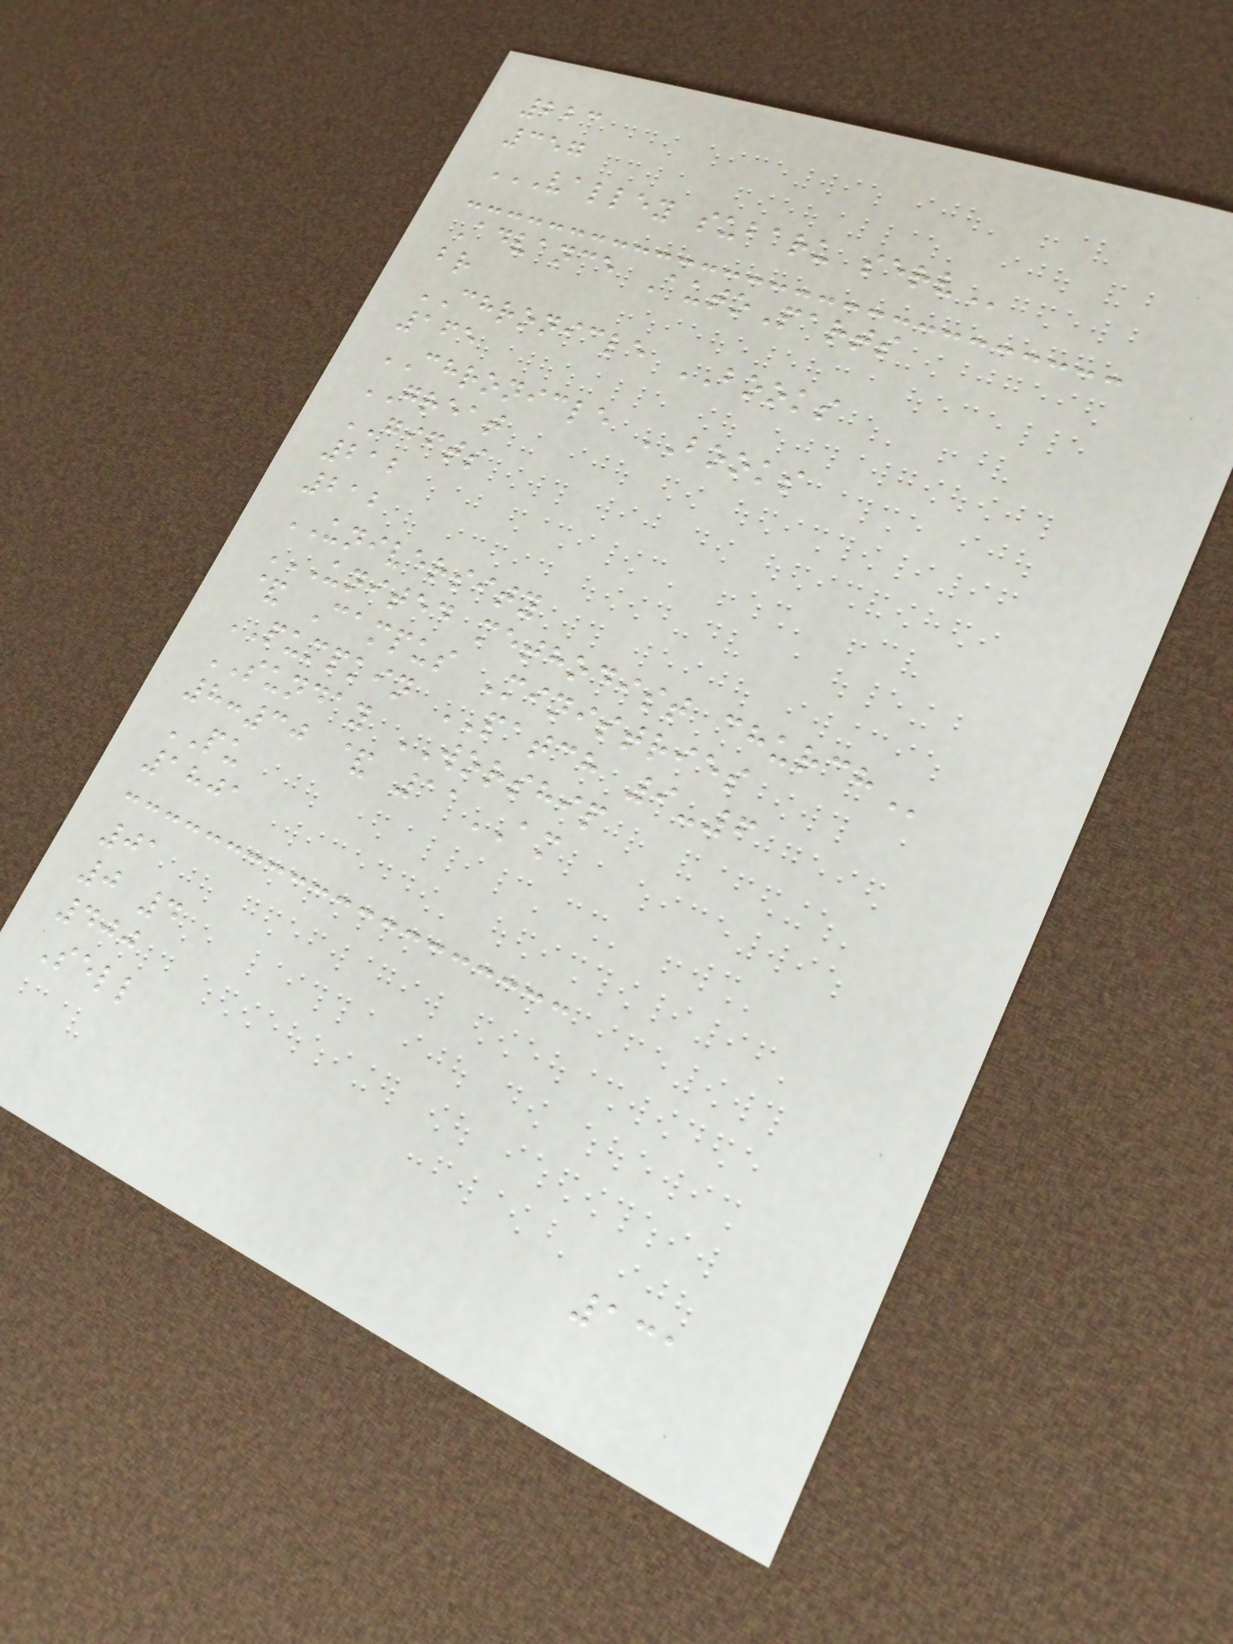223
357
VALLEY SUBARU SERV
Advance AutoParts
br
CHRONICLE BOOKS
165
CHRONICLE BOOKS
GREAT
GIFTS
212
212
UNIVERSITY
UNITED METHODIST CHURCH
& Campus Ministries
PUMPKIN PATCH 9-6
SUNDAY WORSHIP
8:30 & 11AM
PU
1801
01
0 4
400
Sell
131
